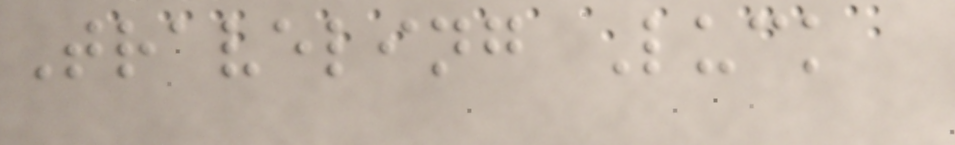Traveling Luck
